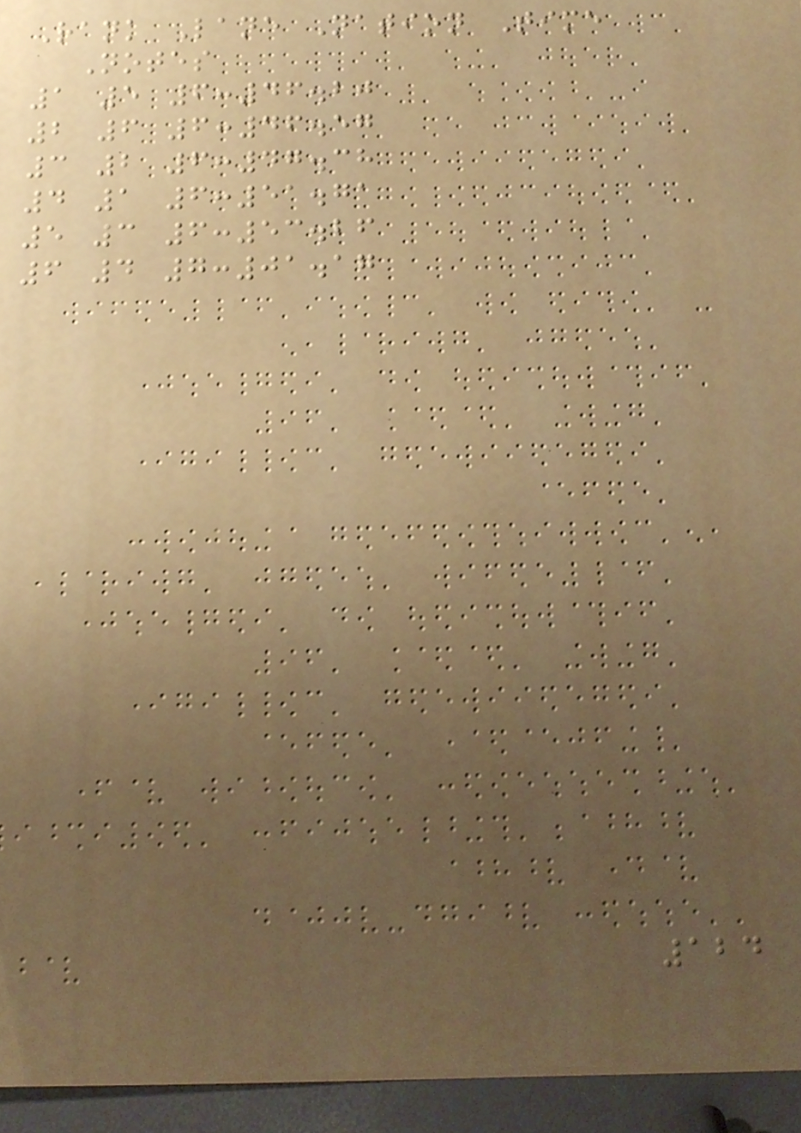Rank Lane Nation Time
Notes
1 5 6:46.20
2 6 6:46.57
3 2 6:47.38
4 1 6:51.71
5 3 6:53.26
6 4 7:01.17
124
